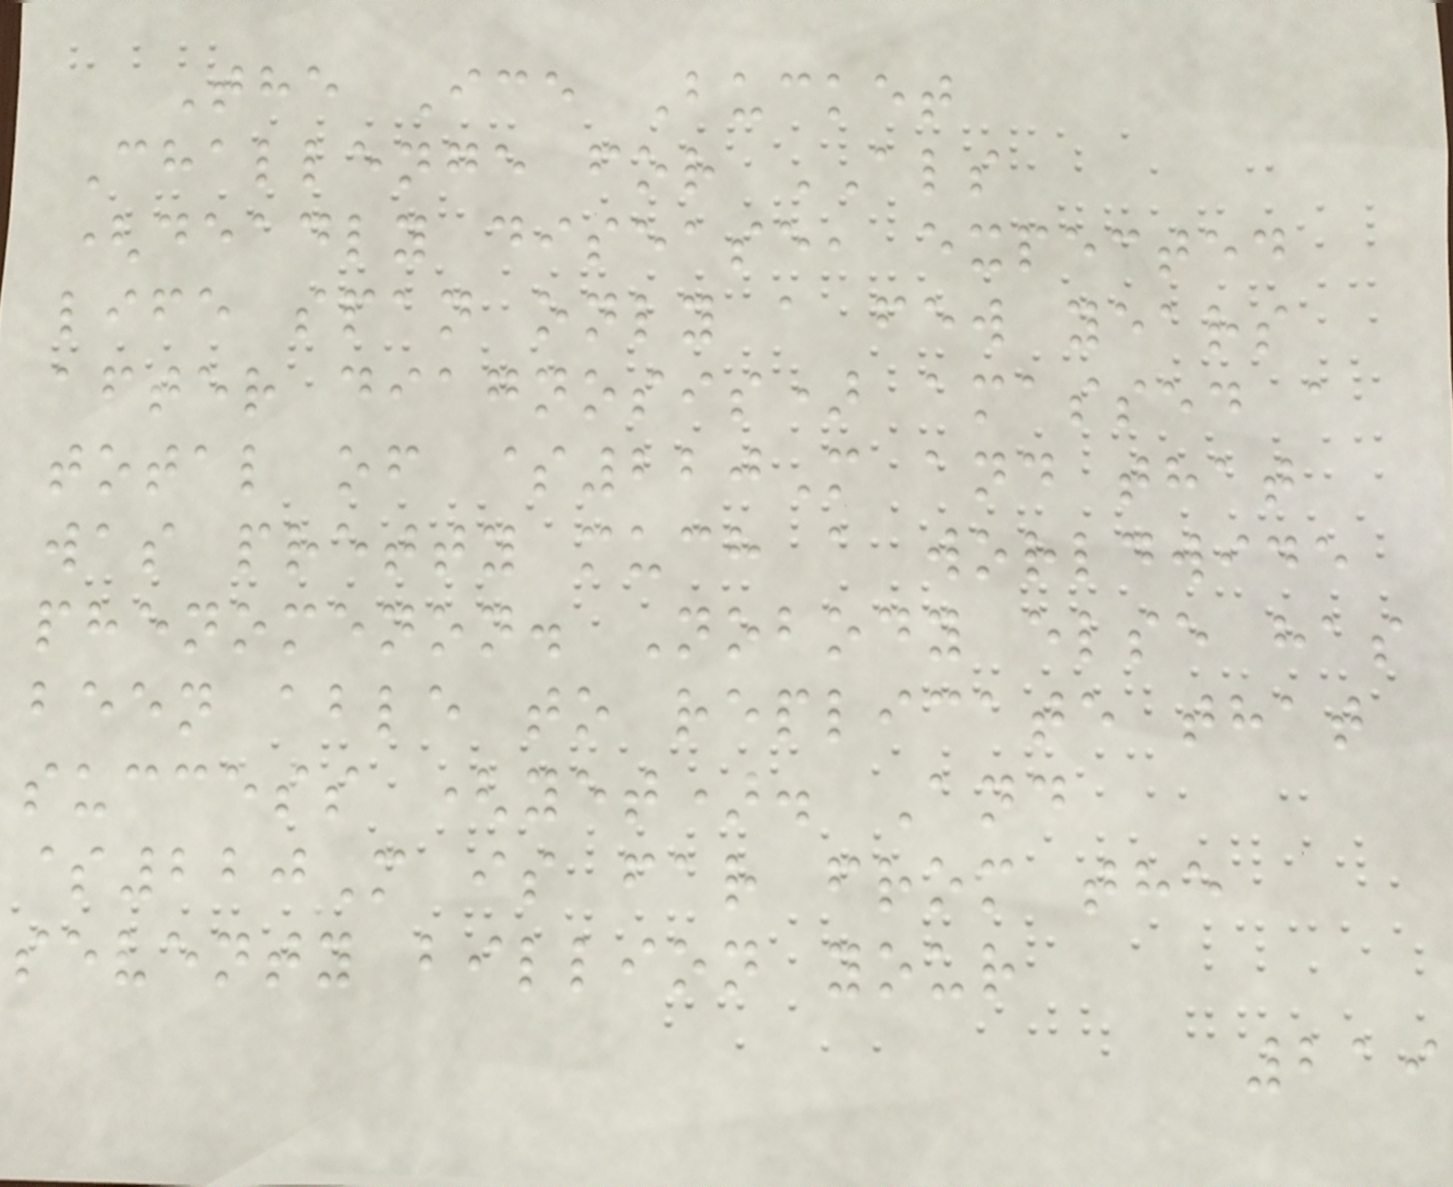The Ice Bucket
Challenge for ALS
(deadly disease, expected
life span only a few years
after diagnosis) amassed a
total of $220M and that
was pretty much a worldwide
phenomenon. Nobody else has
been able to replicate that
success (yet). And
$220M is far from the
seventy billion your
219
